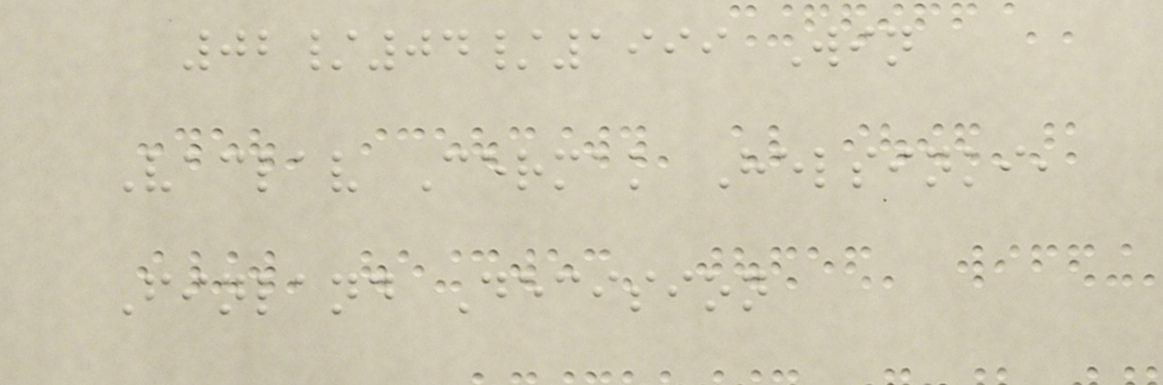02/04/1999 Win
Vaclav Cermak Helsinki,
Finland Decision
